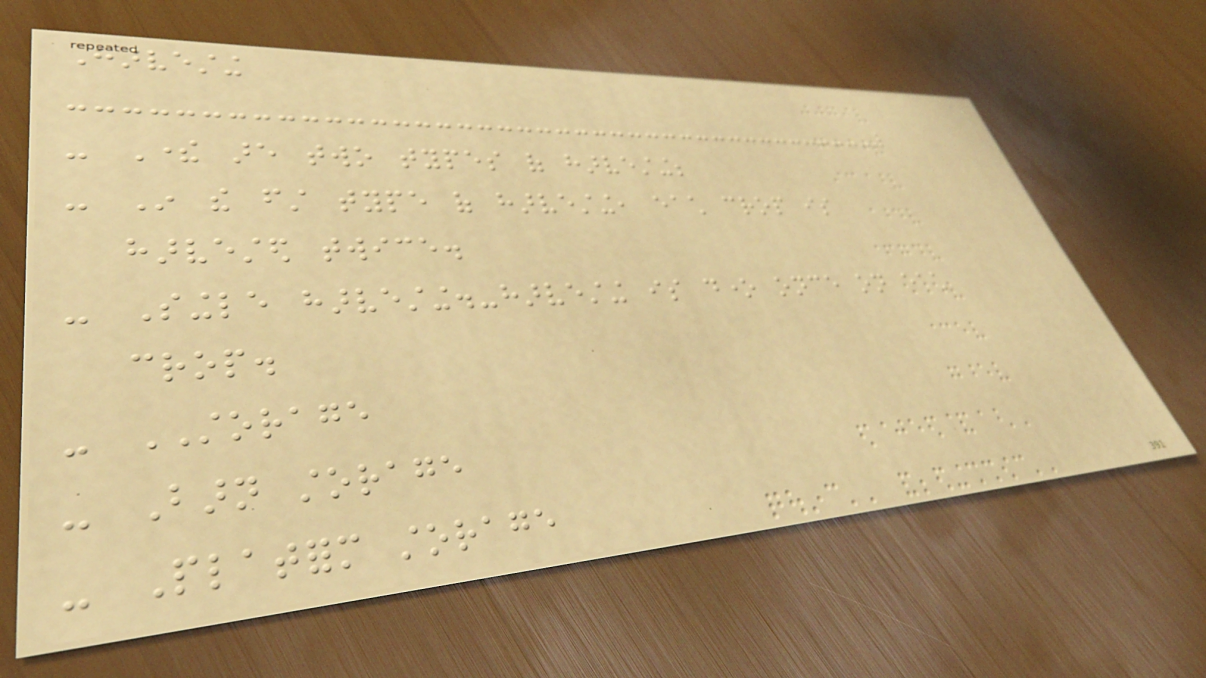Harvesting
- There are two types of harvesting;
- In the first type of harvesting, each crop is
harvested twice.
- Single harvesting.-harvesting is done once on each
crop.
- STORAGE
- Barn storage
- Platform storage
